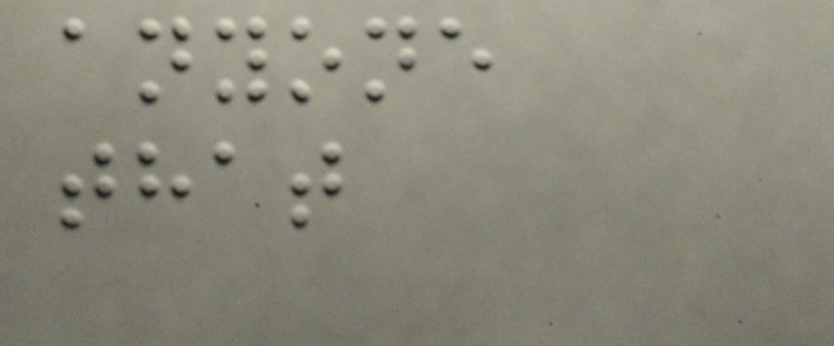anyone
that
